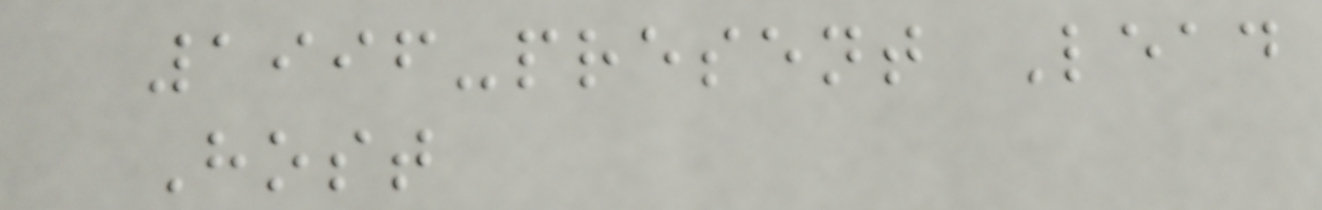1996-present Lead
Host
